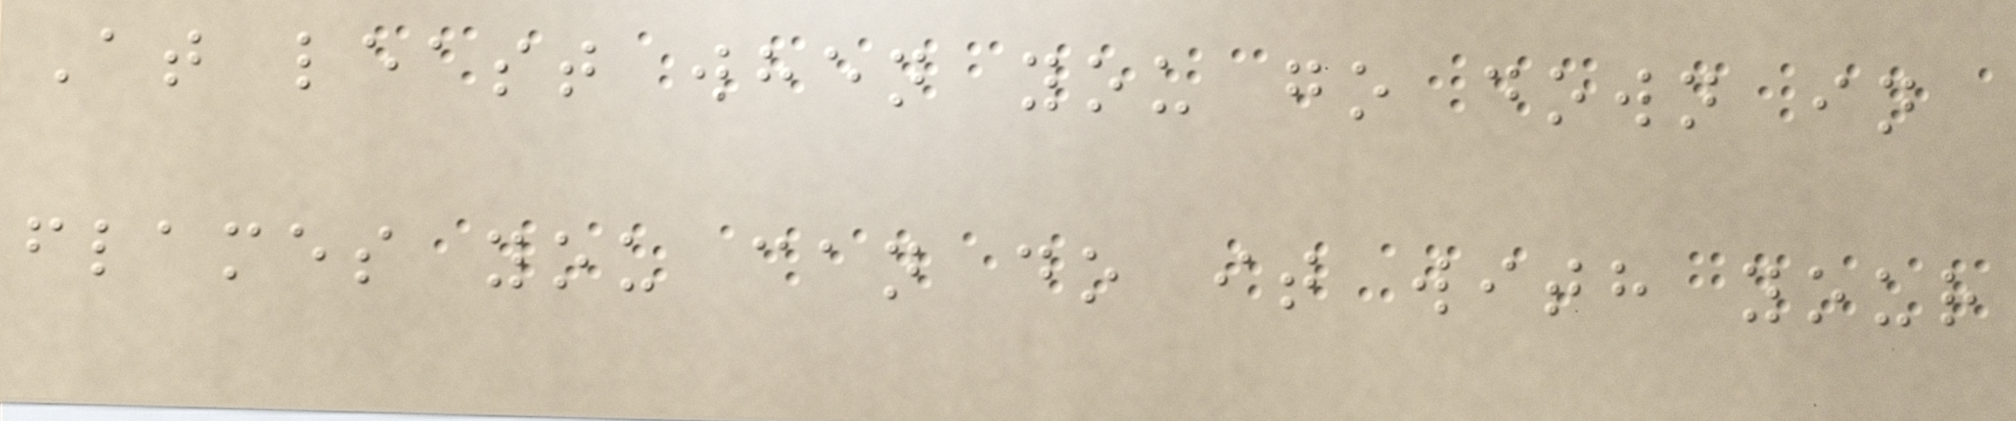At least when you go down in
flames you can do it with your
